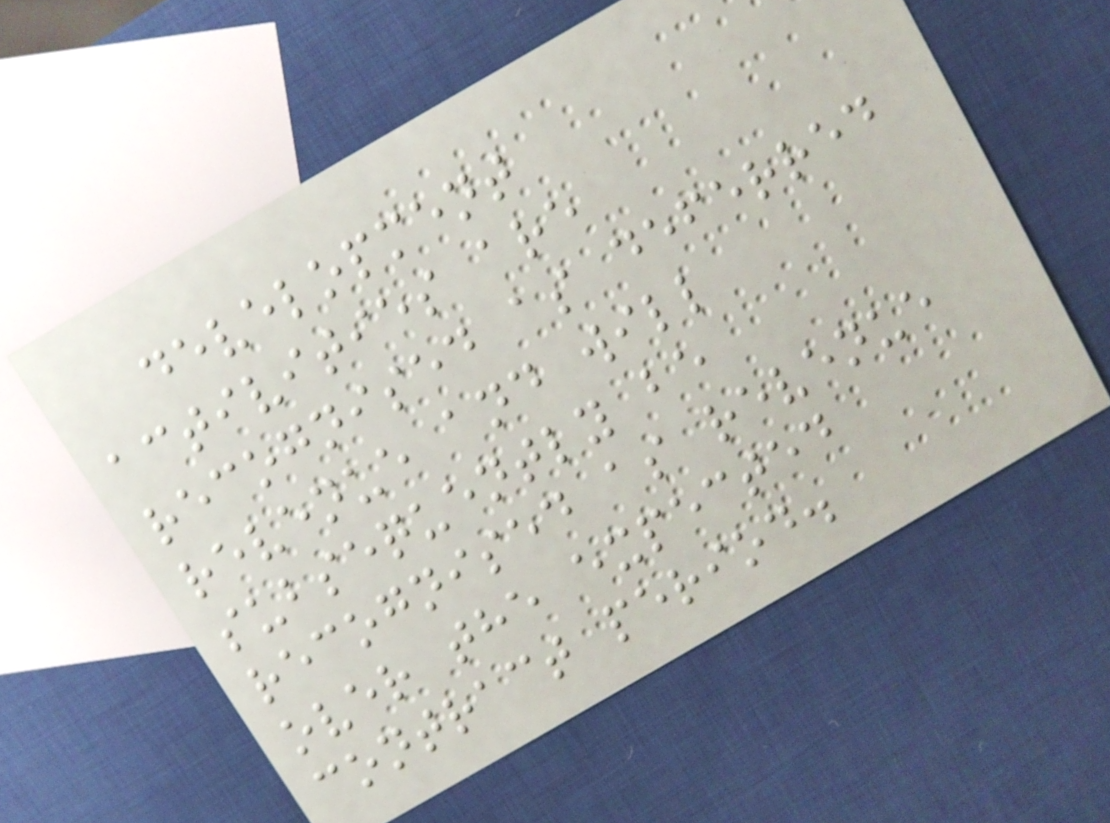development
activities are
recognised as deferred
revenue and will
subsequently be
recognised as revenue
over the expected
contract period.
